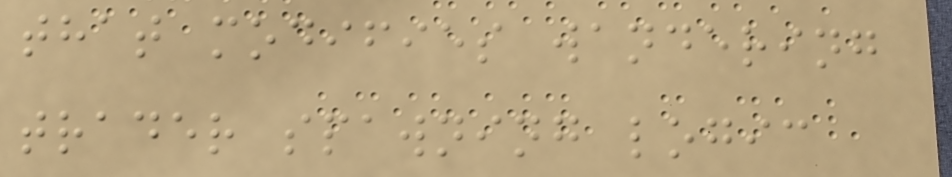that modifies wandering
trader spawning logic
